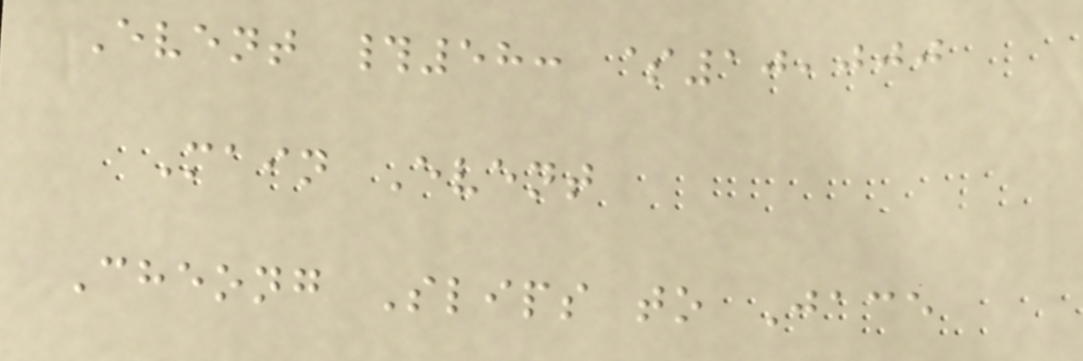Event #58: $10,000
Main Event
Cheong Slips to Jace
